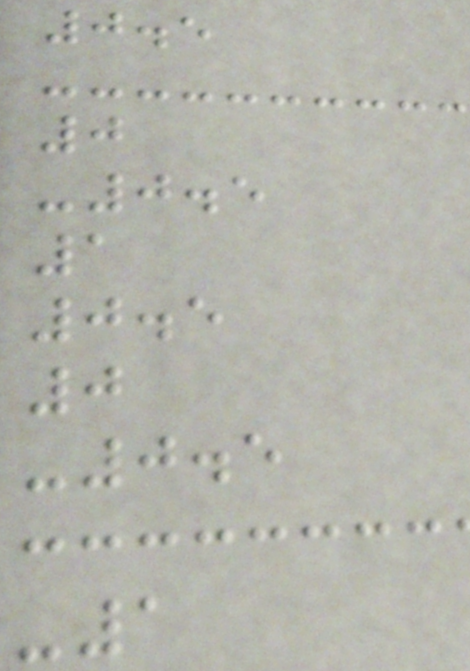0.5
0
-0.5
1
0.5
0
-0.5
-1
